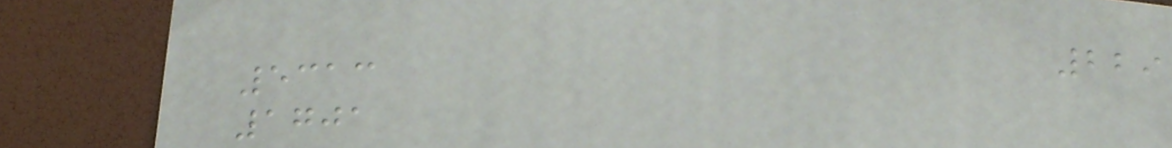229
5313
1701
